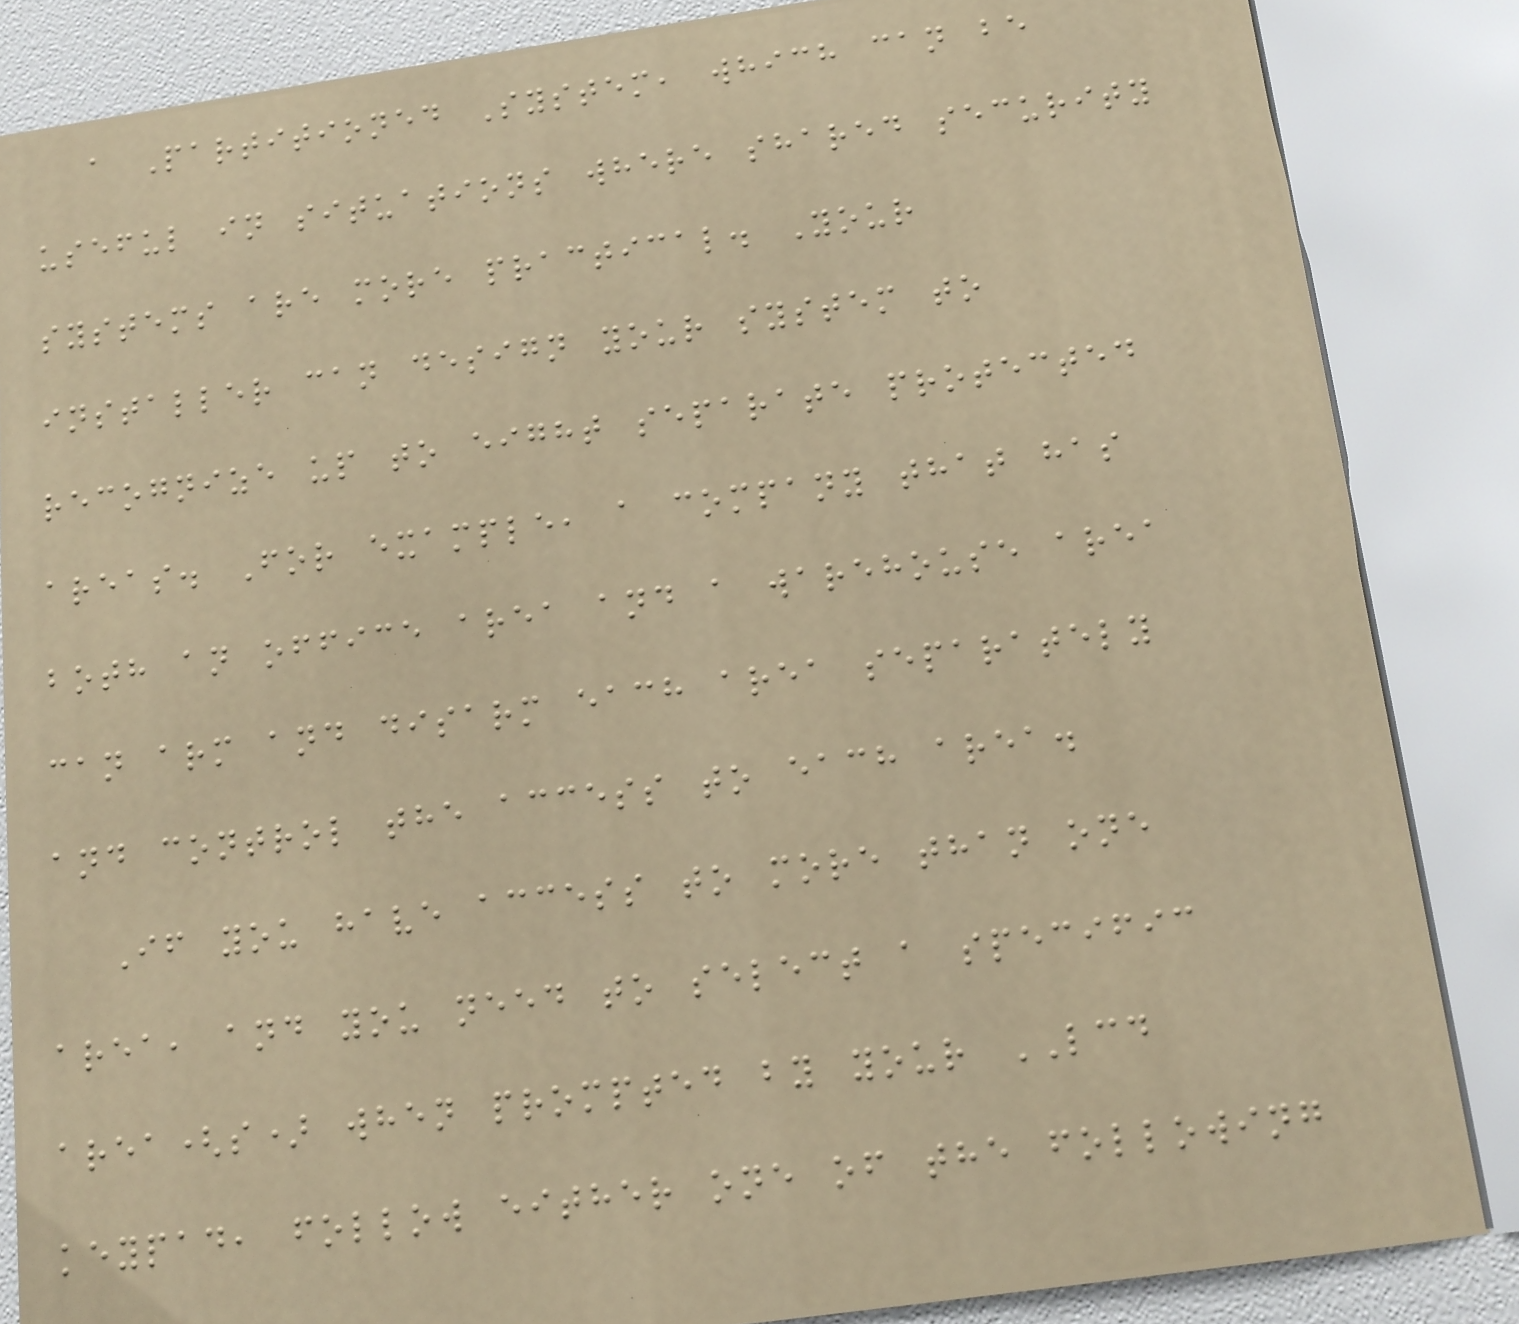a Partitioned System, which can be
useful in situations where shared security
systems are more practical. Your
installer can design your system to
recognize up to eight separate protected
areas. For example, a company that has
both an office area and a warehouse area
can arm and disarm each area separately
and control the access to each area.
If you have access to more than one
area, and you need to select a specific
area(s) when prompted by your LCD
keypad, follow either one of the following
